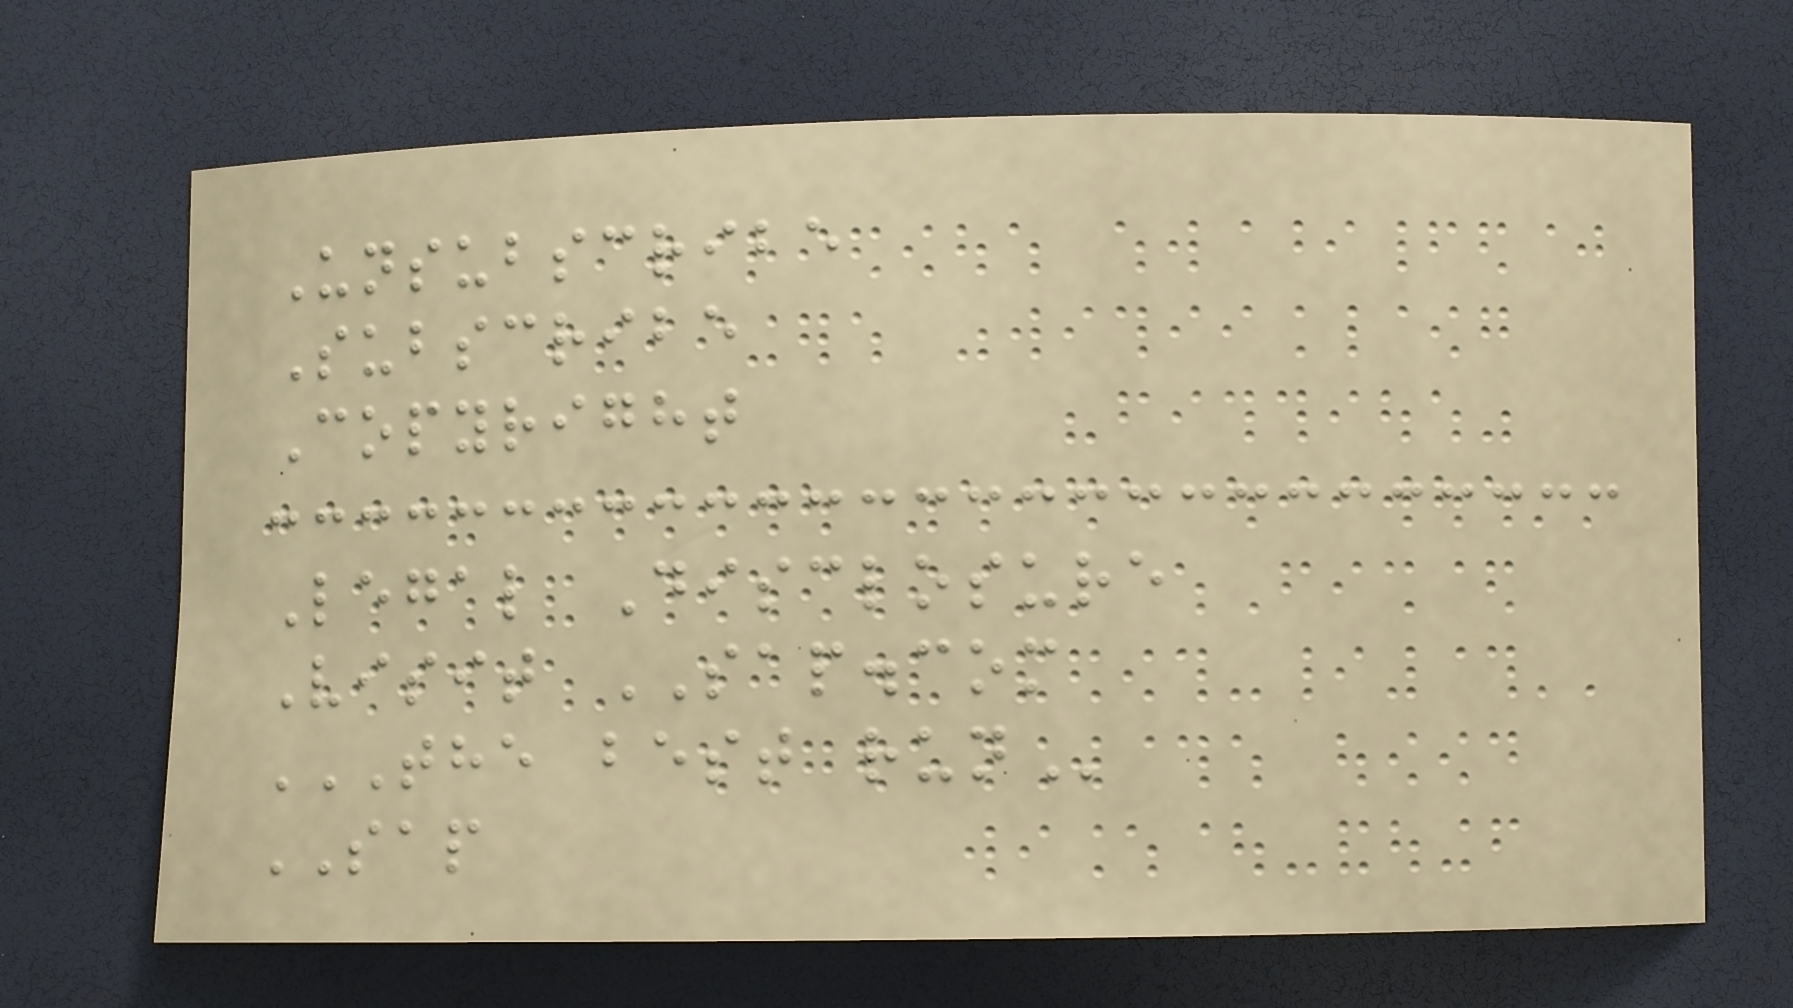Unsubscribe
Subscribe
Copyright
Legal Disclosure
Visit SAP.com
THE BEST RUN
SAP
